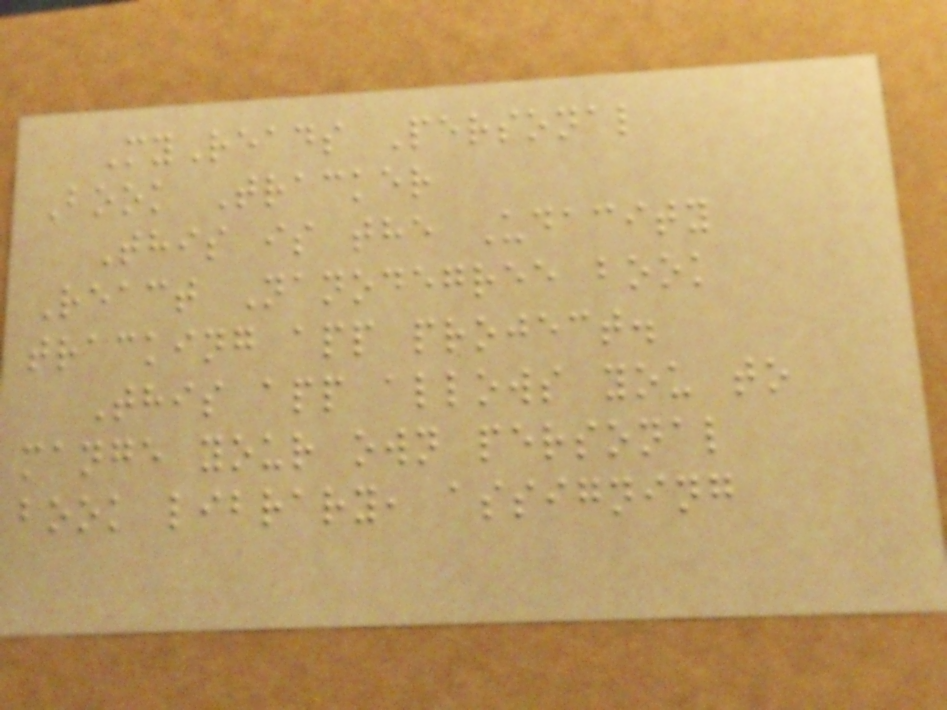MyReads Personal
Book Tracker
This is the Udacity
React Nanodegree book
tracking app project.
This app allows you to
mange your own personal
book library, assigning
